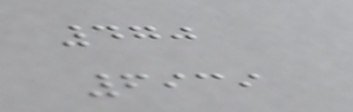470
6939
